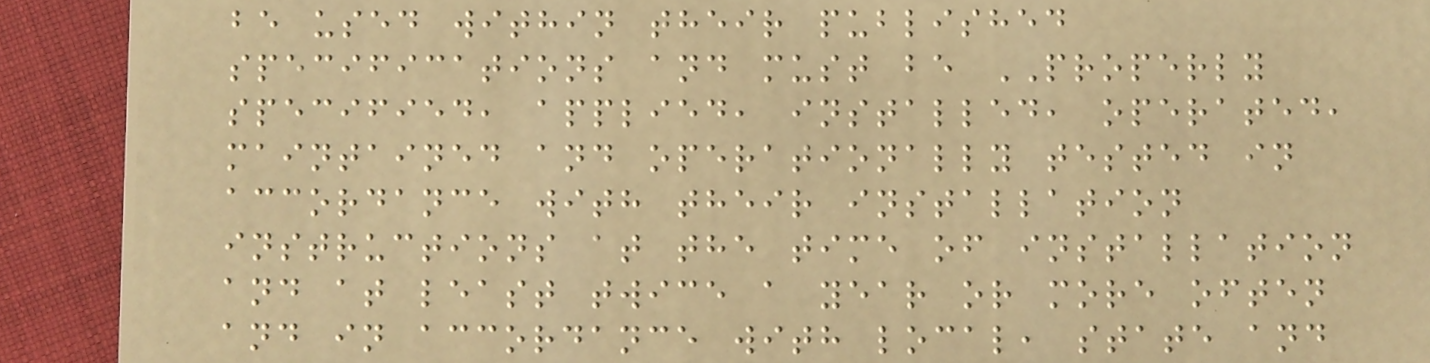be used within their published
specifications and must be PROPERLY
specified, applied, installed, operated,
maintained and operationally tested in
accordance with their installation
instructions at the time of installation
and at least twice a year or more often
and in accordance with local, state and
